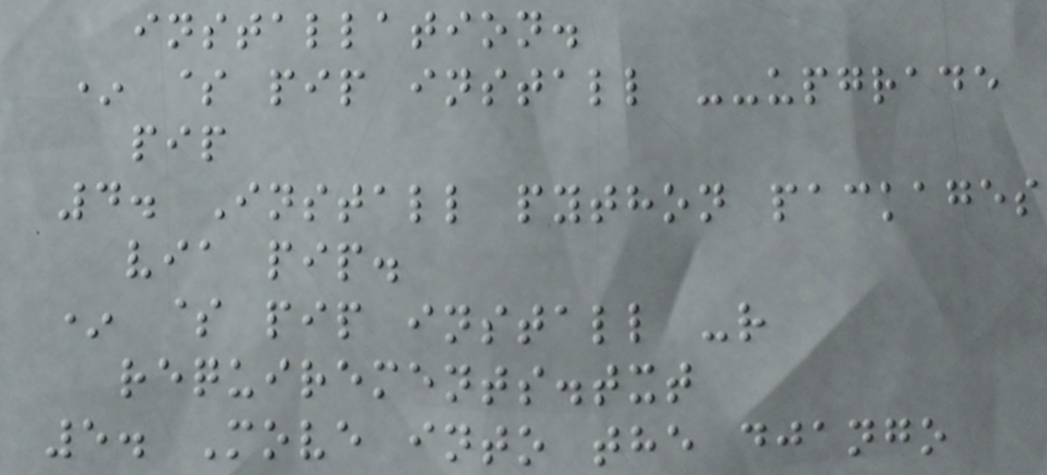installation.
* $ pip install --upgrade
pip
4. Install python packages
via pip.
* $ pip install -r
requirements.txt
5. Move into the django
